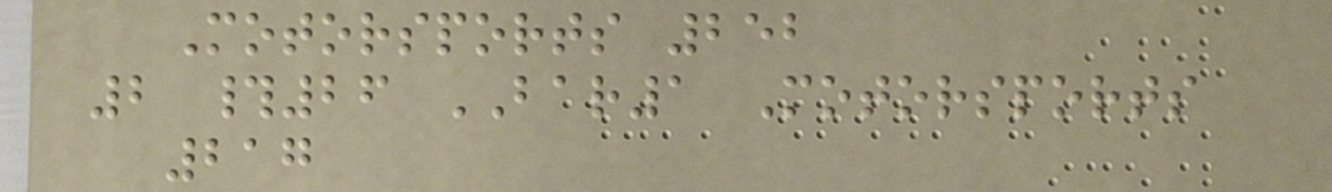Motorsports 252
2 #26 BAR1 Motorsports
217
